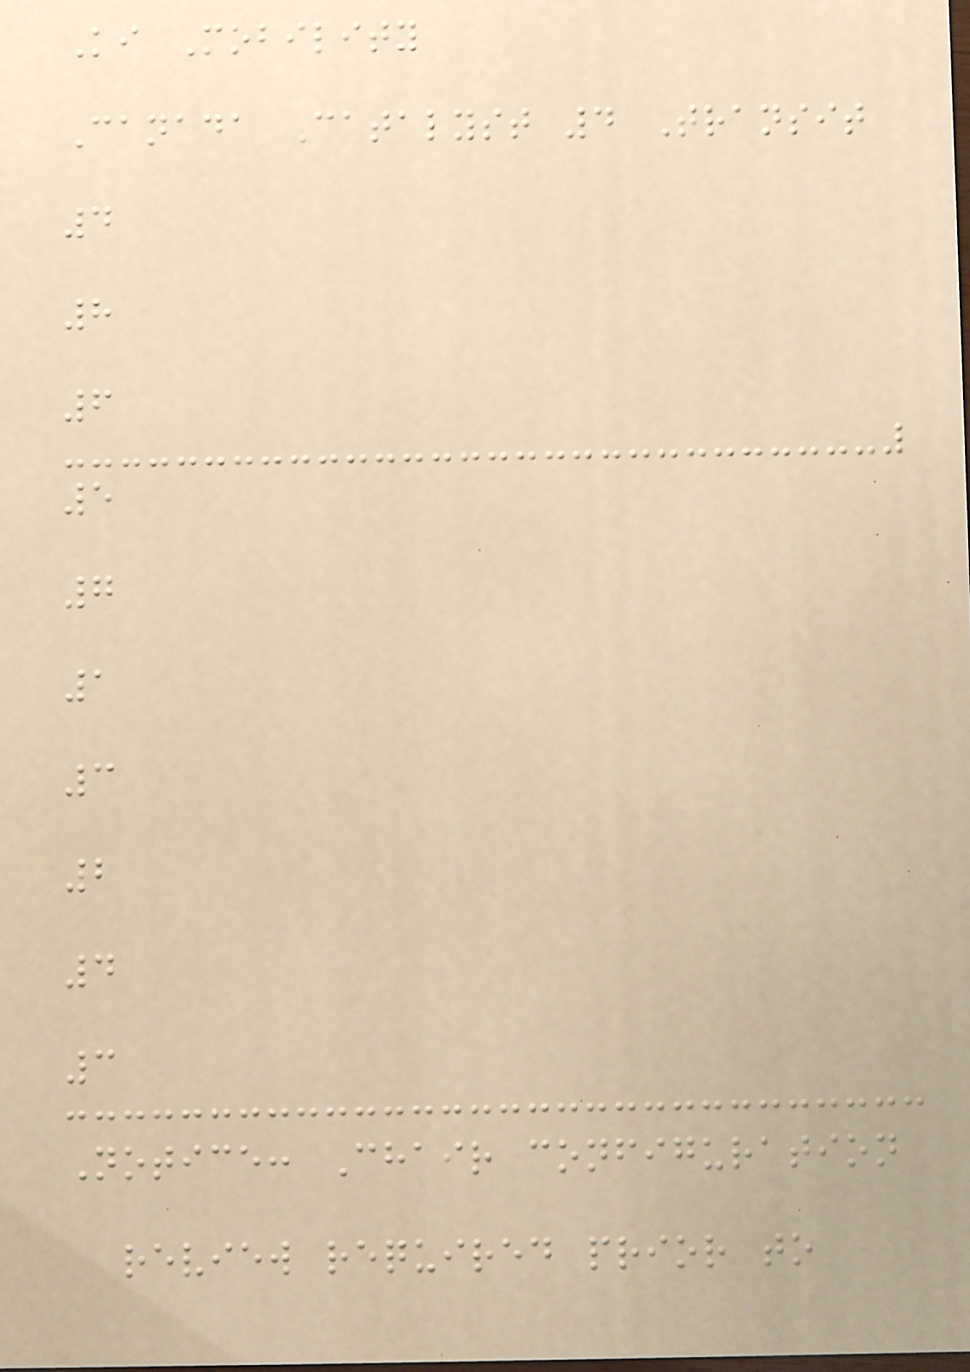Ki Mobility
Canada Catalyst 4 Transit
4
8
6
5
7
1
3
2
4
3
Notice: Chair configuration
review required prior to
